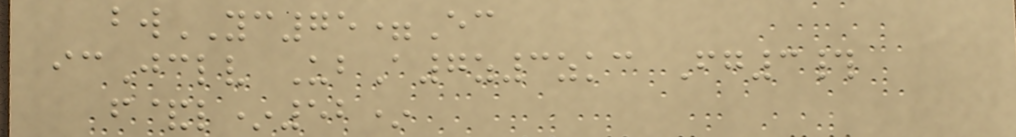bwYC75=Ec
icJclv UbA7z3zkc Fg3#
f&l*52*
